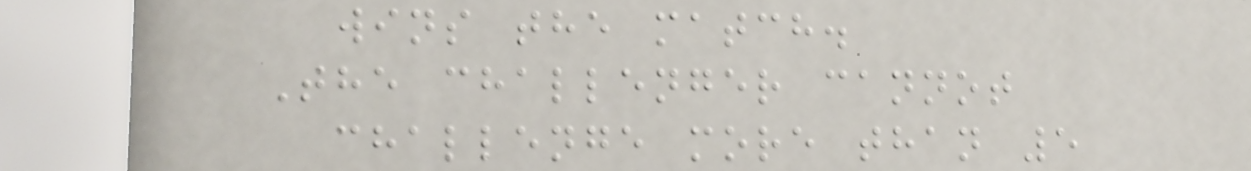wins the match.
The challenger cannot
challenge more than 5
